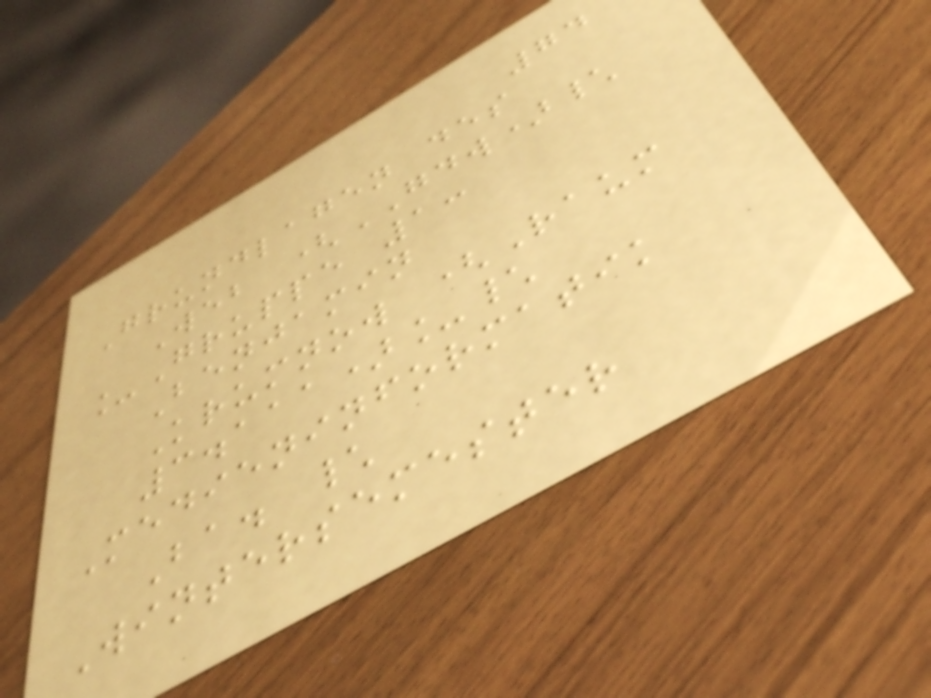74
Grundlagen des
Web (GDW)\
_Gruppe 1:
Benjamin
Krumnow (Raum
3.111)_\
Medieninformatik
Ba. \
Wintersemester
